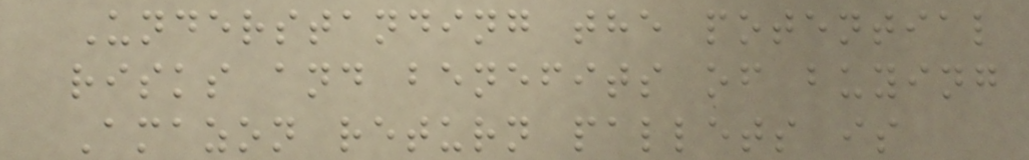Understanding the potential
risks and benefits of buying
Amazon return pallets is
